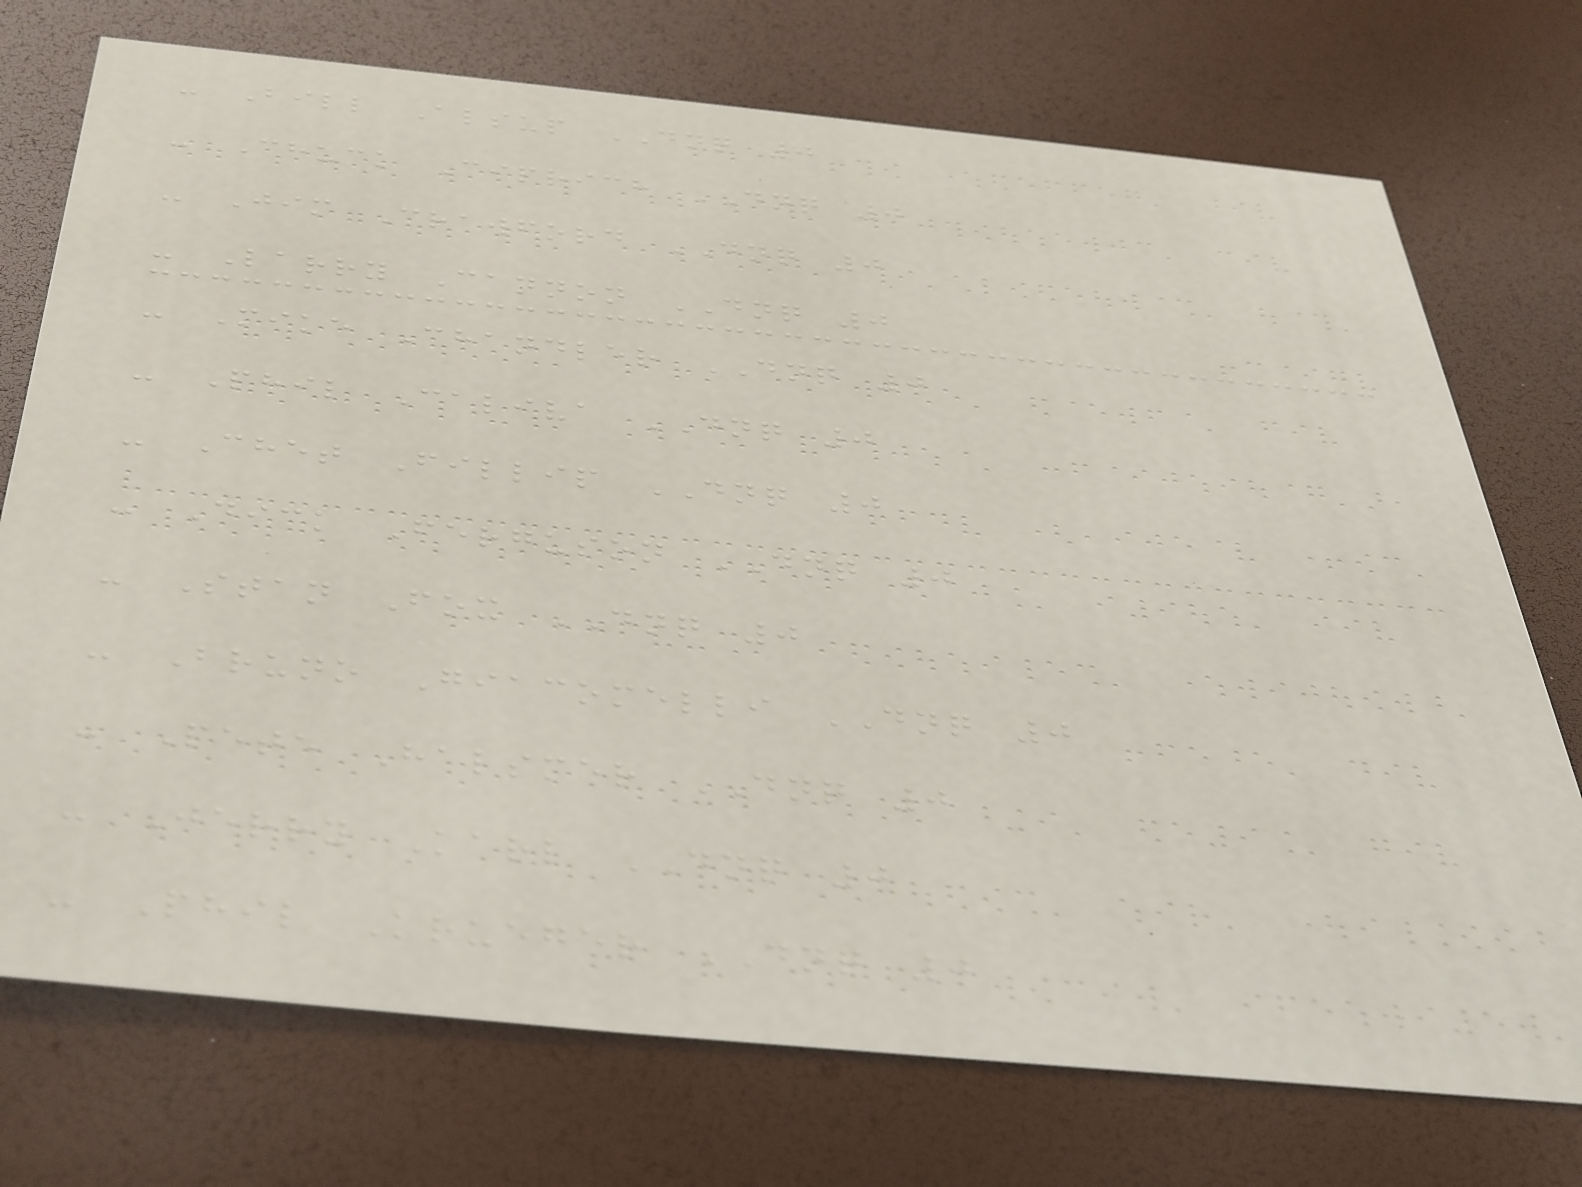- Bill Alsup DNQ 0
- Chuck Ciprich DNQ 0
- Jim Crawford DNQ 0
- Larry Cannon DNQ 0
- Mike Chandler DNQ 0
- Phil Caliva DNQ 0
- Chet Fillip DNQ 0
- Dick Ferguson DNQ 0
- Stan Fox DNQ 0
- Bruno Giacomelli DNQ 0
- Pete Halsmer DNQ 0
- Jerry Karl DNQ 0
- Phil Krueger DNQ 0
